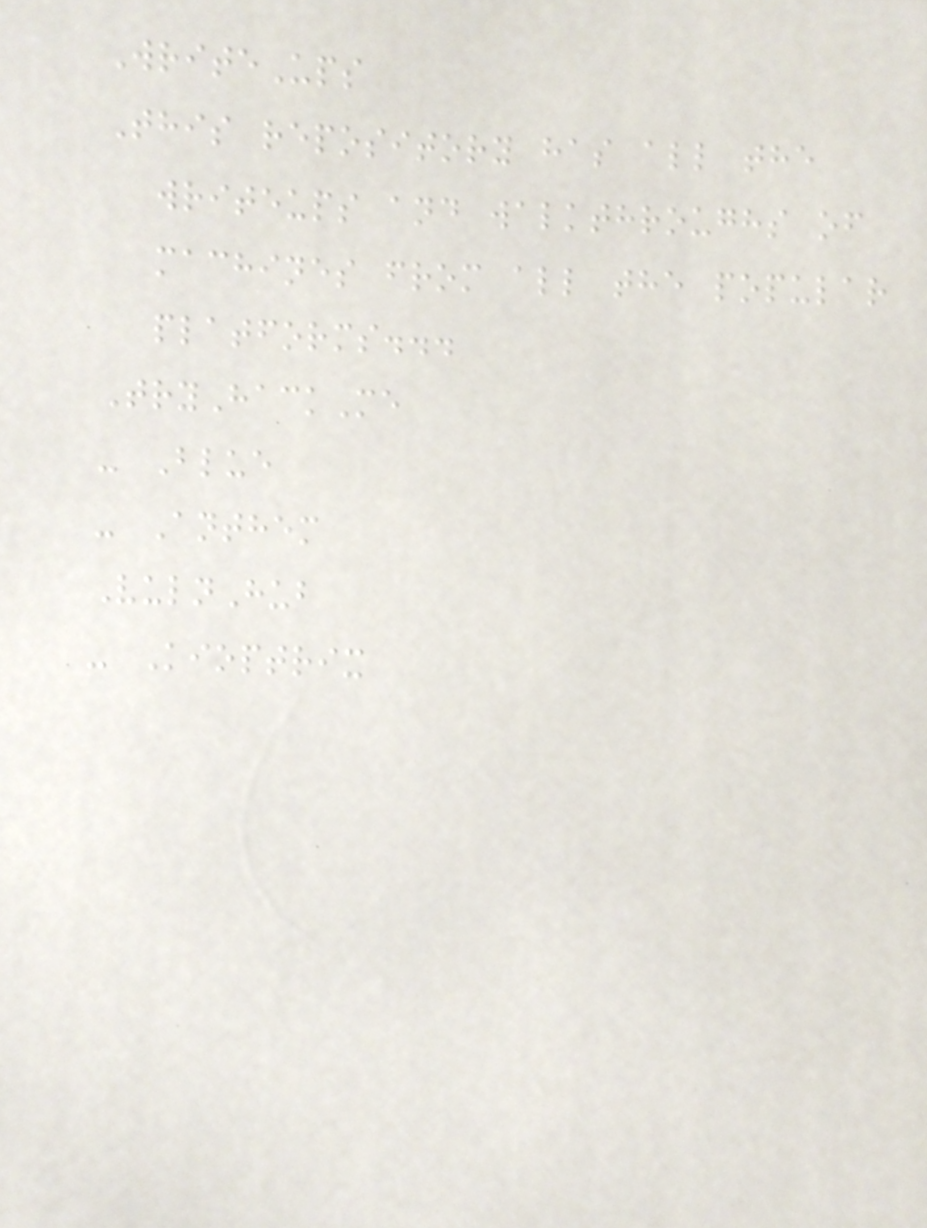WriteUps
This repository has all the
writeups and walkthroughs of
machines from all the popular
platforms...
TryHackMe
- Blue
- Anthem
VulnHub
- Kioptrix
